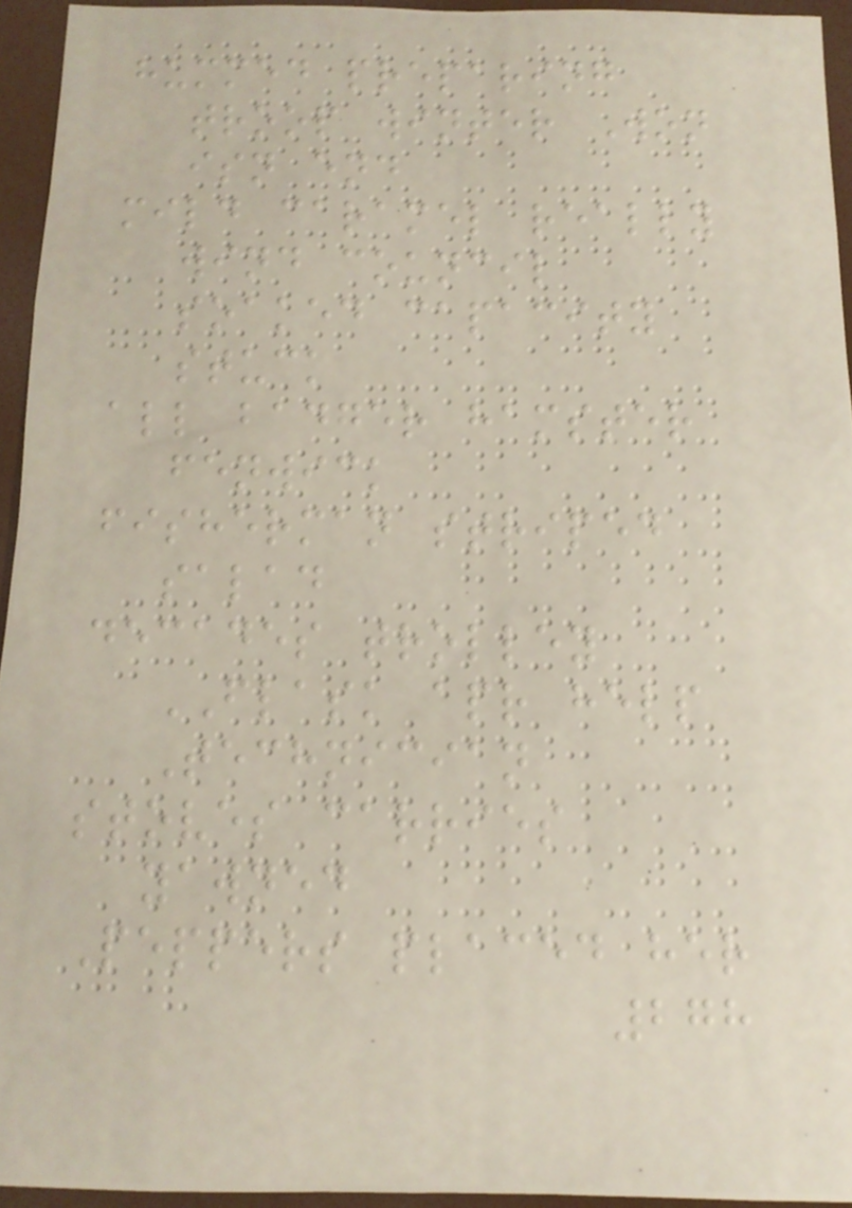hummed preparing
troop winter Won
isn end
mild caramel really
wind council
soaked capacity
stuck
all badger hamster
fenwick
fisherman striped
salad
decades trolley
FLASK apr help
Technician
stoves carries
yawned
Peppers placed her
278
